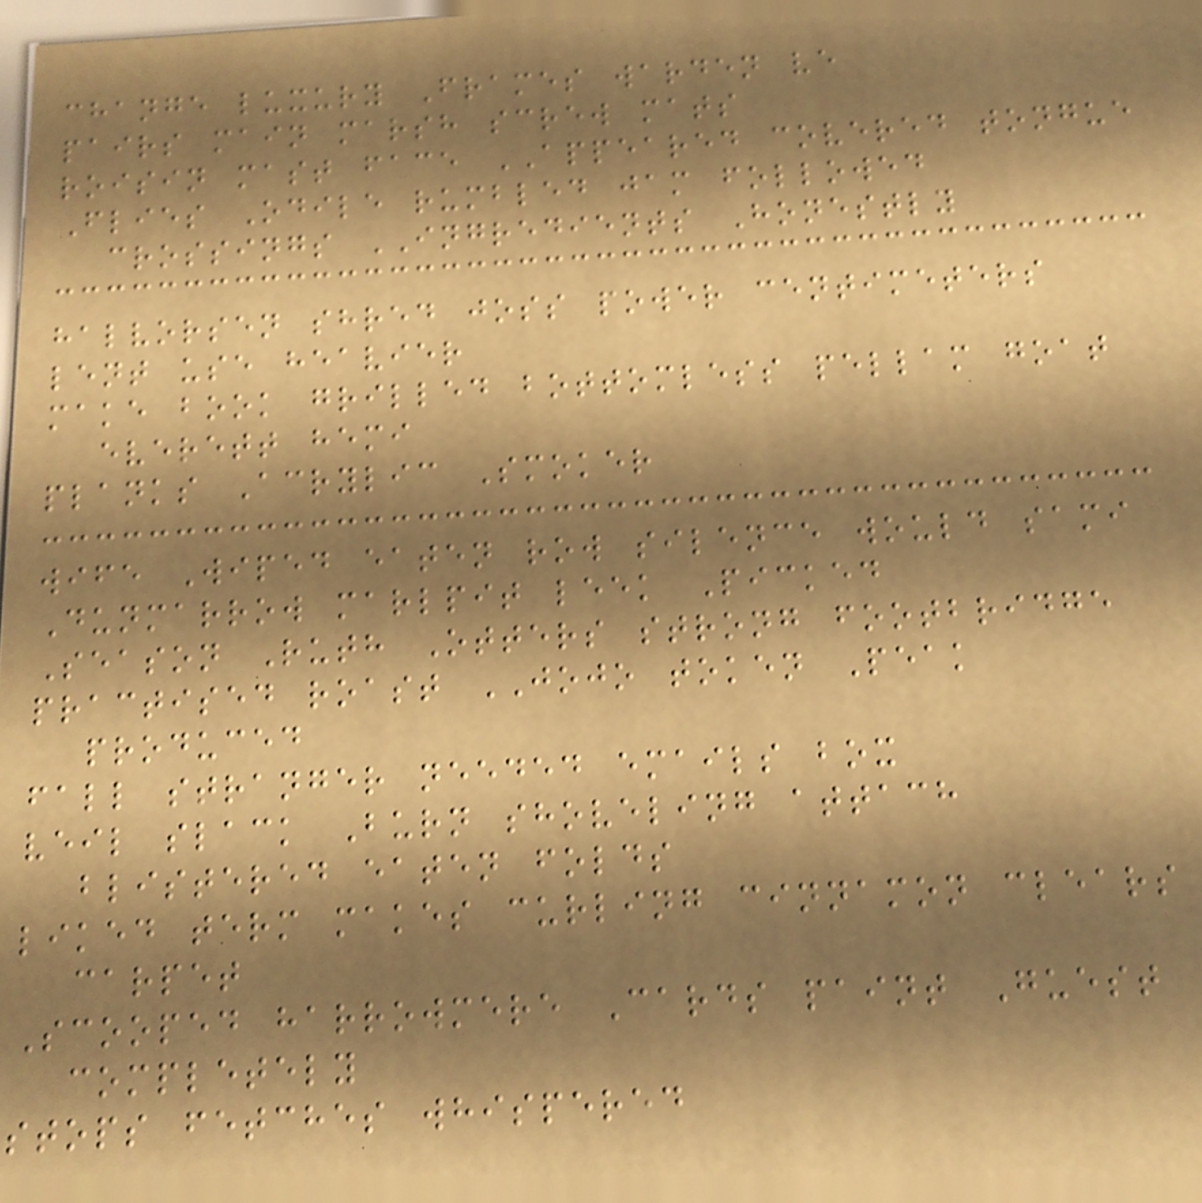change luxury Frames warden ve
pairs main marsh screw mats
roisin mast face APPEARED covered tongue
Flies Odile rumbled jam followed
crossings INGREDIENTS Honestly
halvorsen shred joss power centimeters
lent use heavier
make book grilled bottomless pellam goat
everett hemi
planks Acrylic Smoker
wife Wiped eaten row silence would sami
Dunmarrow marlpit leek Picked
Season Ruth Otters strong footbridge
practised roast JOJO token Peak
produced
fall stranger needed emails box
veil slack Burn shoveling attach
blistered eaten folds
liked term makes curling cinnamon clears
carpet
Scooped harrowmere Cards paint Guest
completely
stops fetches whispered
